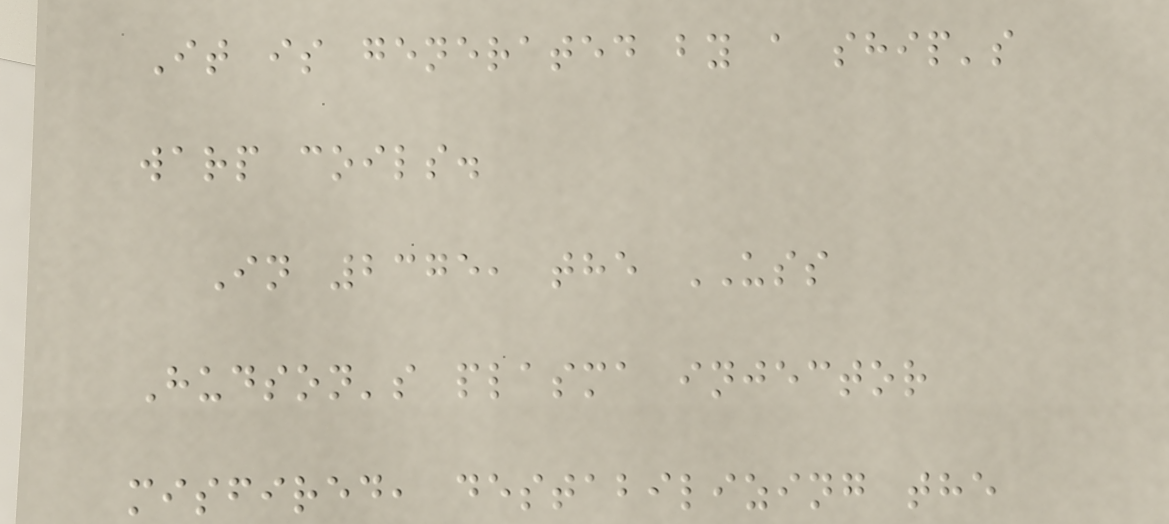It is generated by a ship's
warp coils.
In 2375, the USS
Hudson's plasma injector
misfired, destabilizing the
